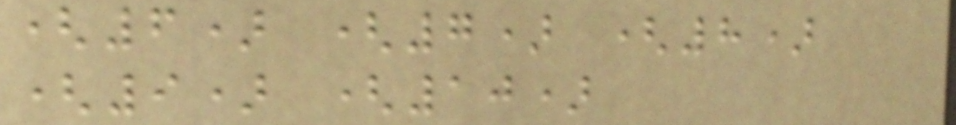(6) (7) (8)
(9) (10)
